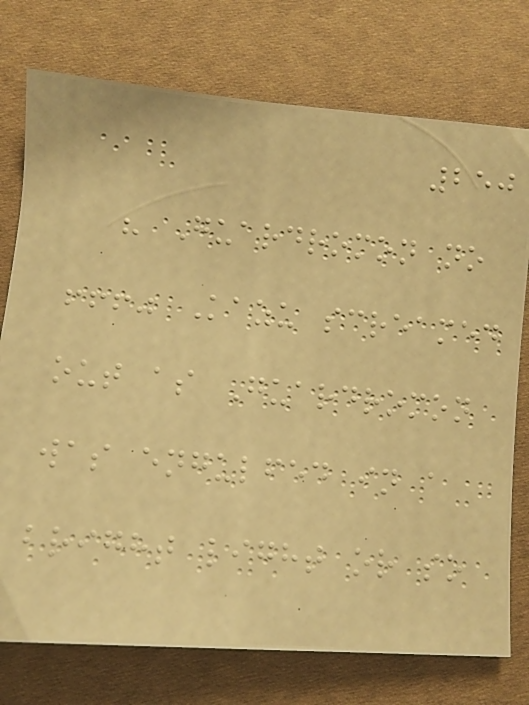250
" Guardromon no
!!!" Kazu screamed
out as Guardromon
was engulfed in a
bright light or so
